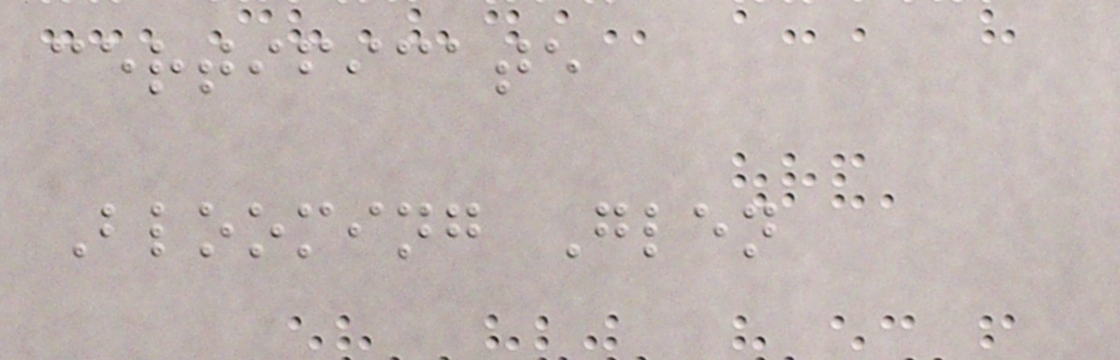certificate
Blooming Glen
